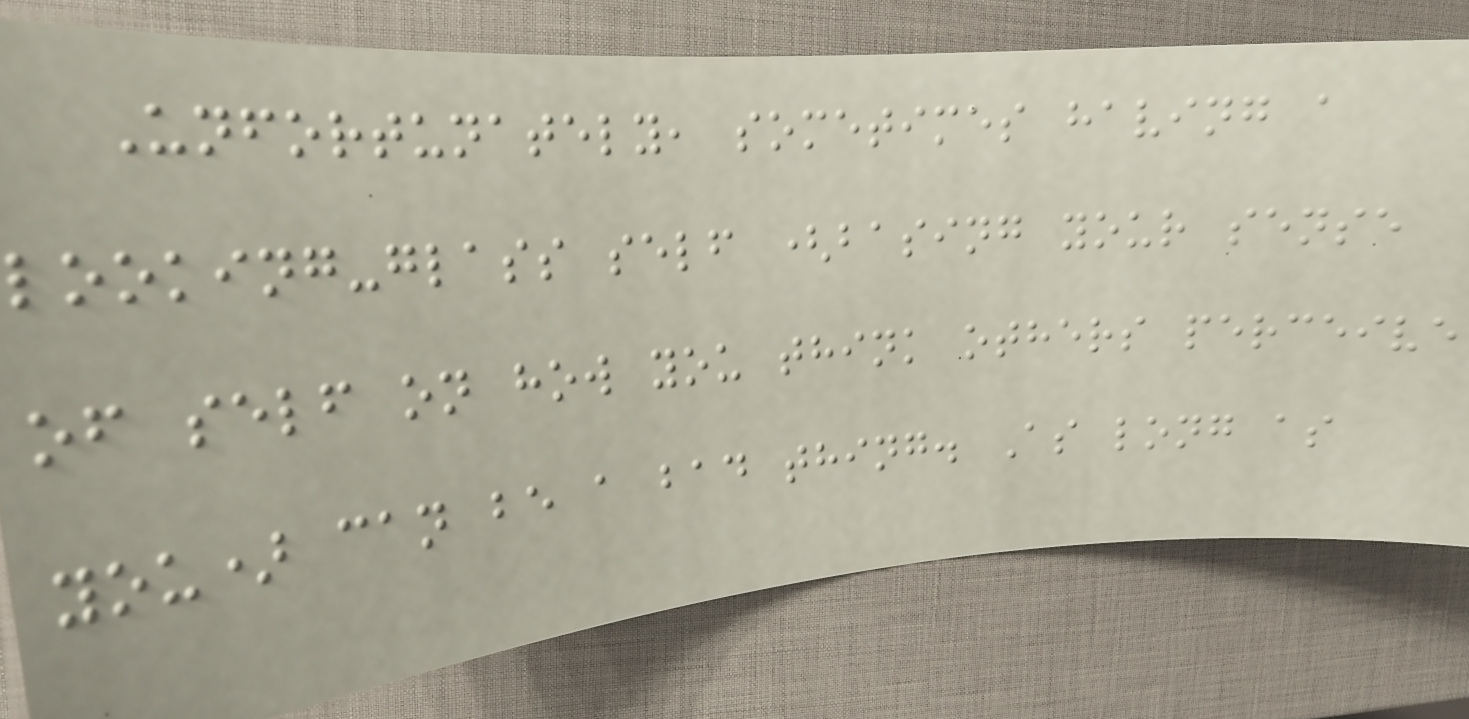Unfortunately, sometimes having a
looking-glass self (basing your sense
of self on how you think others perceive
you) can be a bad thing. As long as
